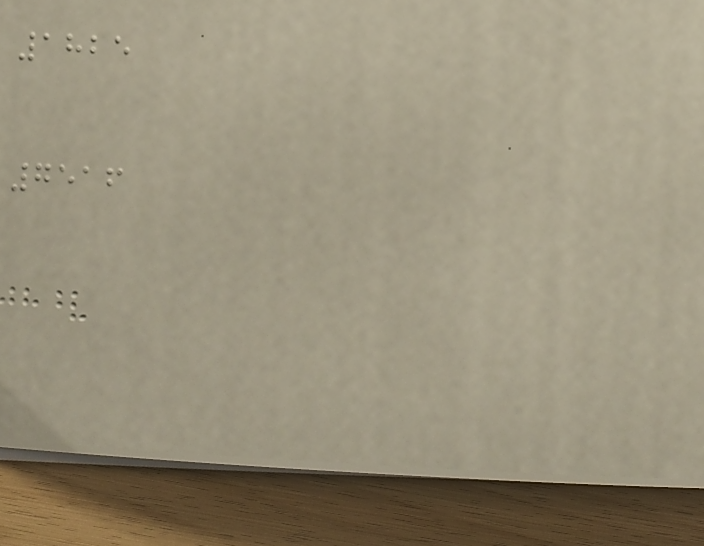1825
7516
